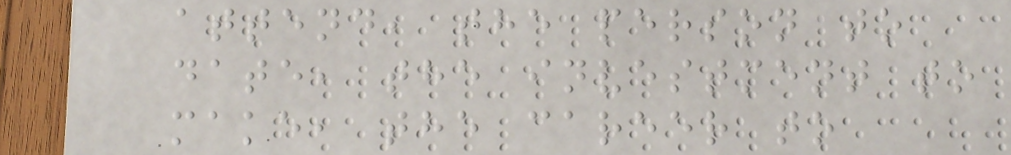attend, the person to
date, the investment to
make, the career to
